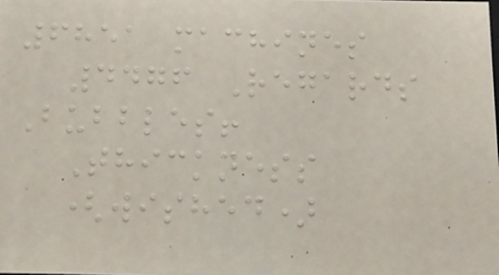6851 machines
4476 Regards
Bubbles!
Thickness
(wished)
